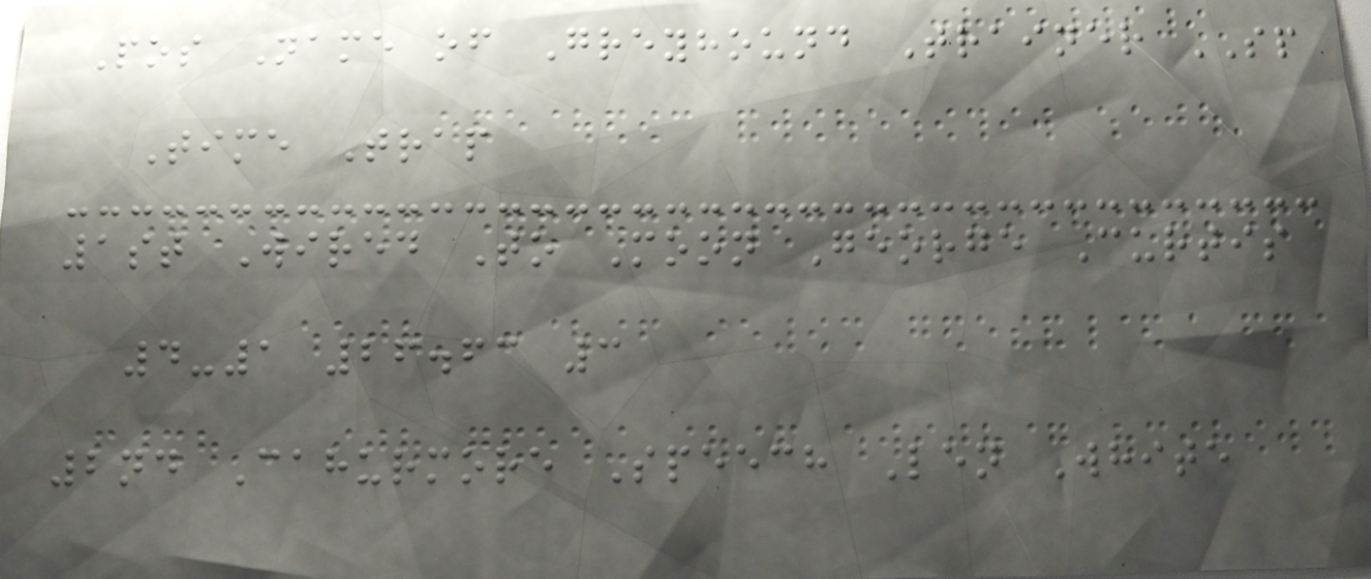Pos Name of Greyhound Trainer SP
Time Trap
1st Wired To Moon George Curtis
4-1 26.63 3
2nd Cahurmore Speech Len White
